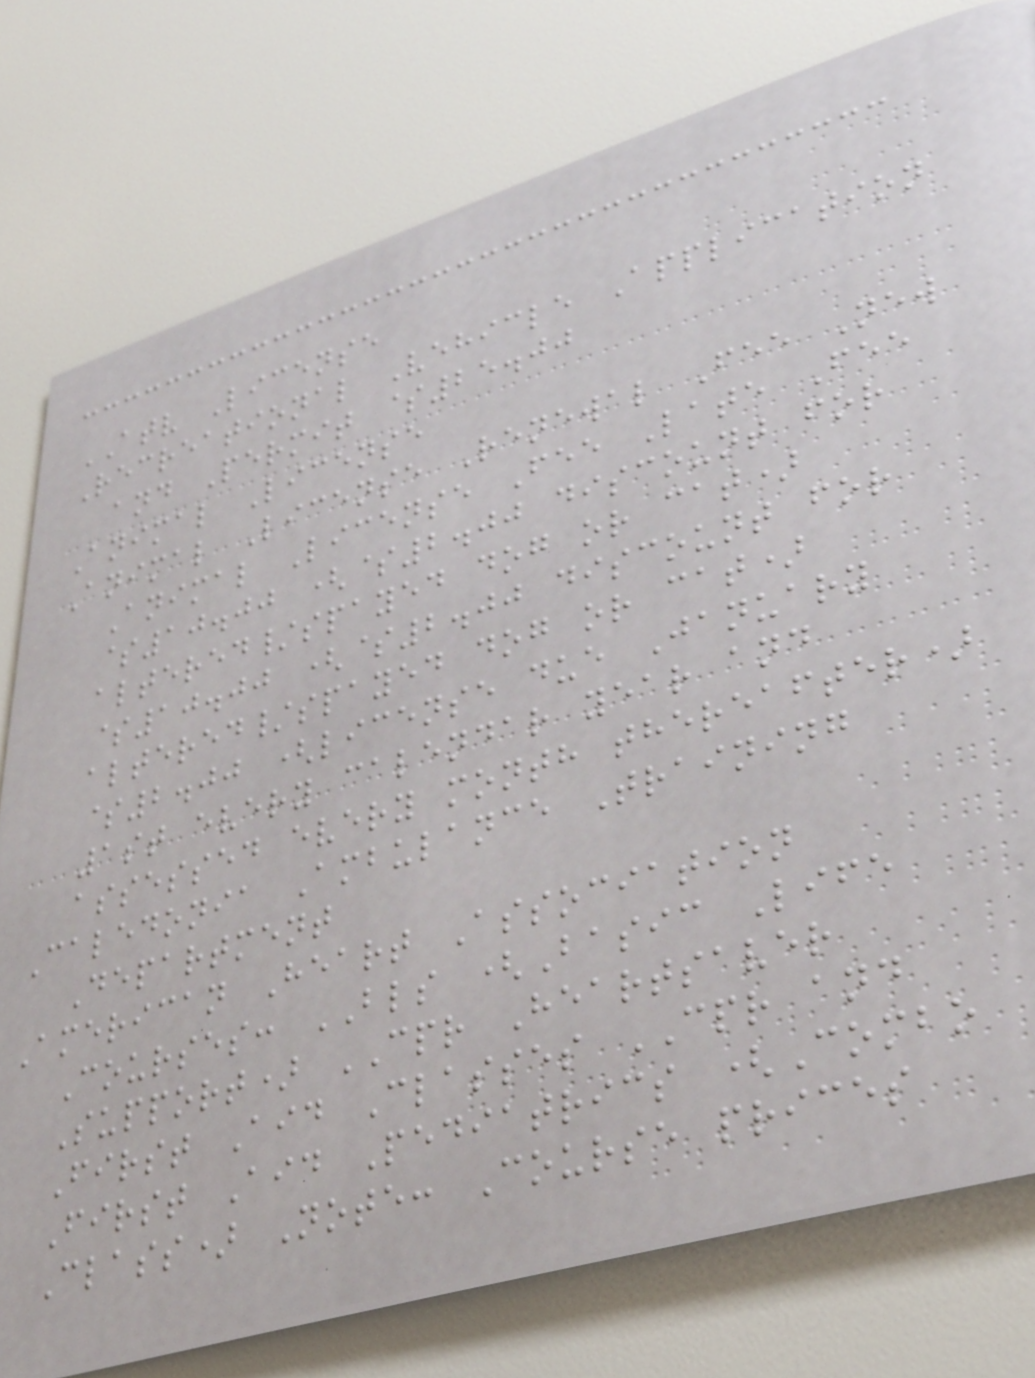ATV License
Recreational Vehicle Application
and Permit $25.00
Animal License
Animal License Renewal Fee New
Animal License Fee Late Fee
$10.00 ($2.00 discount for
altered/spayed dog or cat)
$10.00 ($2.00 discount for
altered/spayed dog or cat)
$2.00 (license due January
1st every calendar year and
assessed every month thereafter)
Caledonia Ambulance Training
Department
American Heart Association
Courses: BLS (Basic Life
Support) CPR Heartsaver
First Aid Classes CPR and
First Aid Pediatrics (Combo
Class) Note: Course prices
